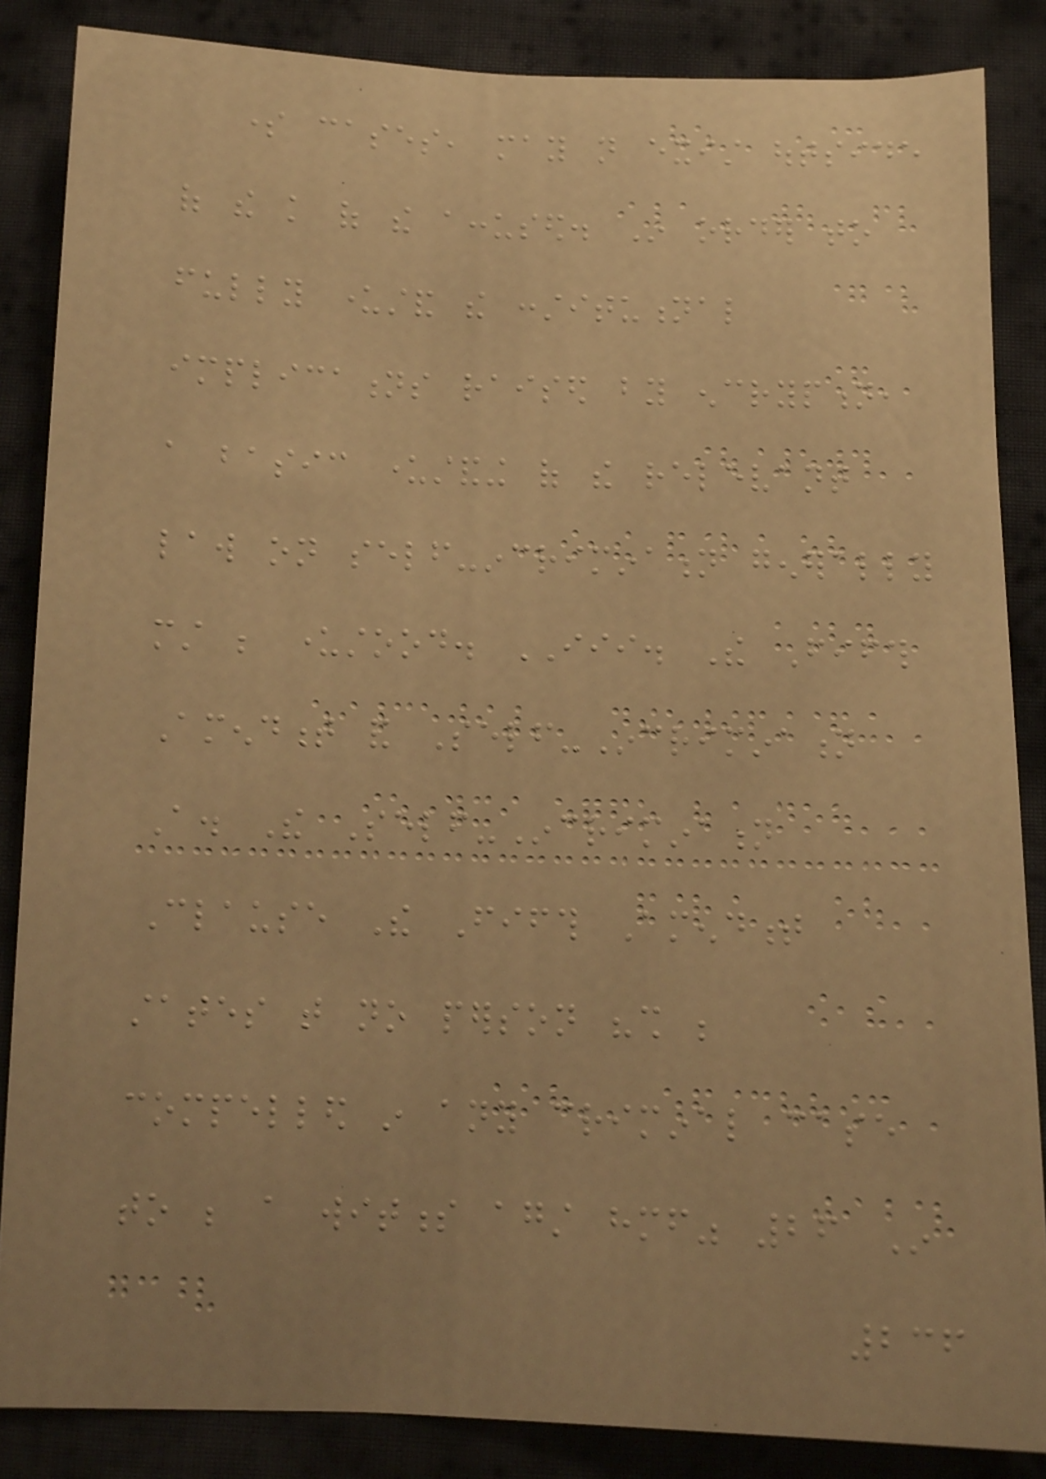some cases, may not exist outside
of the knowledge of the accused. In order to
fully understand the constitutional
implications raised by encryption,
a basic understanding of the relevant
law on self-incrimination generally
must be understood. III. The Fifth
Amendment and Self-Incrimination
A. The Self-Incrimination
Clause The Fifth Amendment
states that no person "shall be
compelled in any criminal case
to be a witness against himself" 26 In
236
